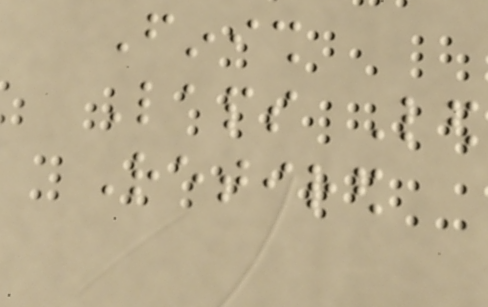Finish
Laps Led
Retired
